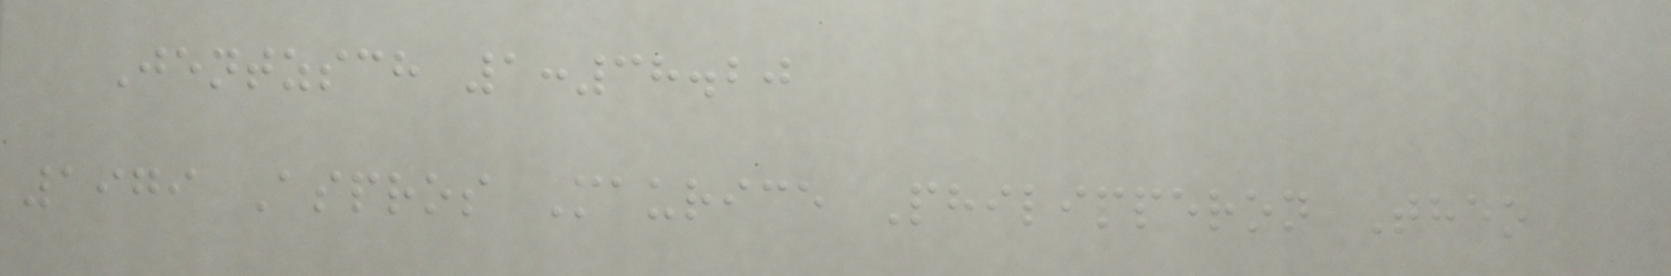Jentzsch 1:38.20
1979 Aspros Maurice Philipperon Theo
